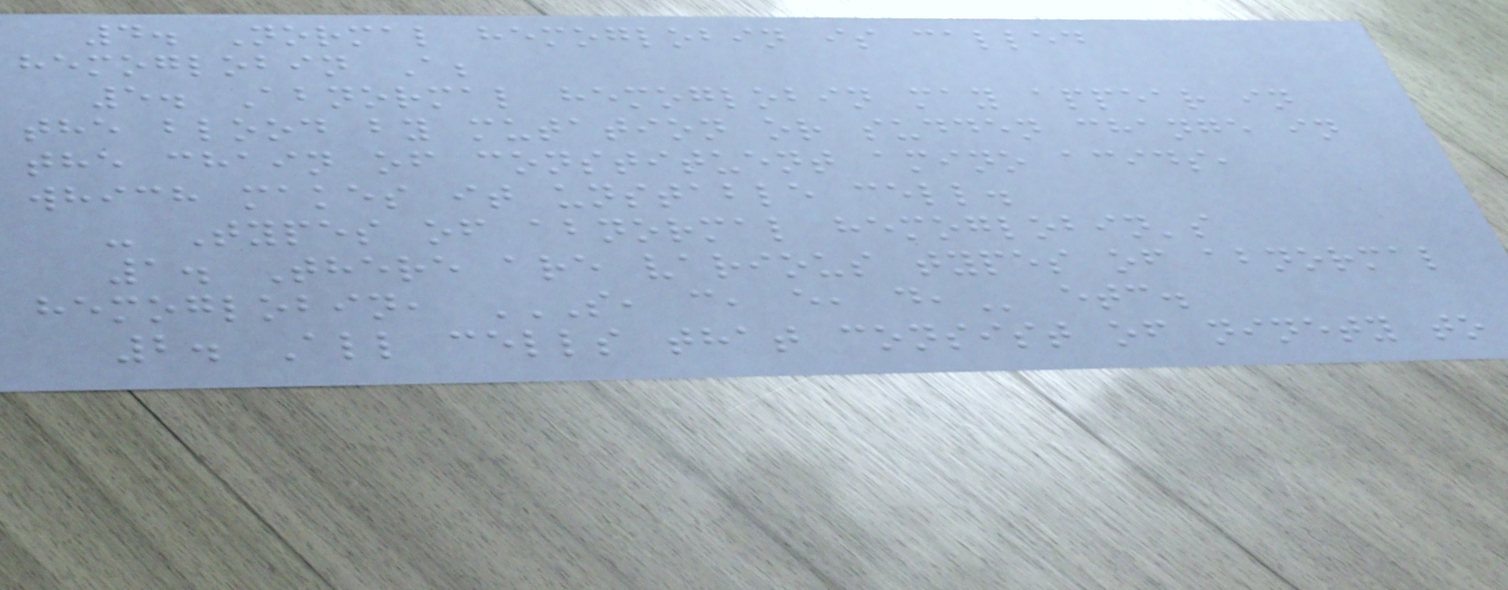4. Normal hemoglobin is called
hemoglobin A;
5. Abnormal hemoglobin may appear in
the blood by mutation or sudden change in
the chain of constituent amino acids,
which makes it unstable cell.
- Types of abnormal hemoglobin's
1. There are various types of abnormal
hemoglobin, S, C, E, D, etc.
2. All cells that consist of ninety to
